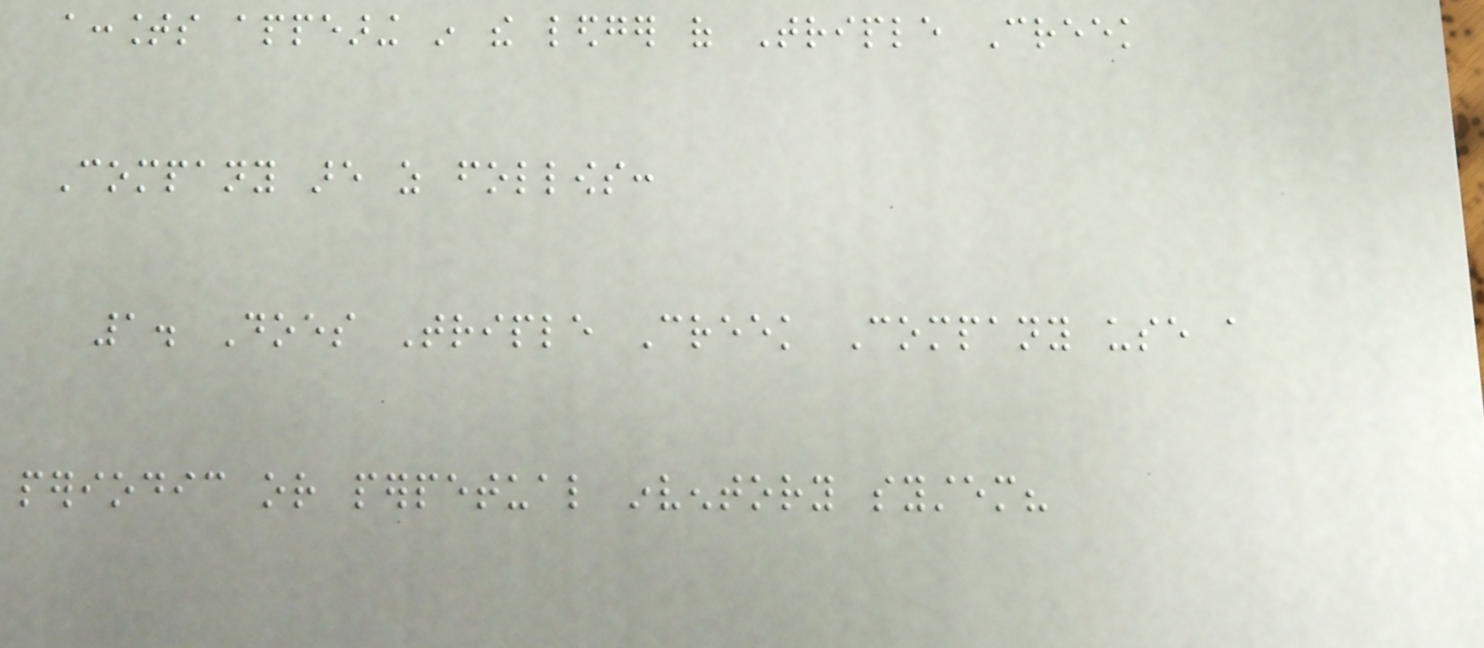accounts appearing in the ledger of Triple Creek
Company are as follows:
1. Does Triple Creek Company use a
periodic or perpetual inventory system?
